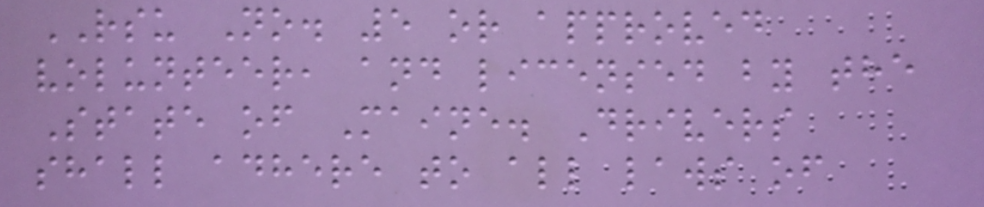RSU No. 5 or approved
volunteer, and licensed by the
State of Maine. Drivers
shall adhere to all laws of
